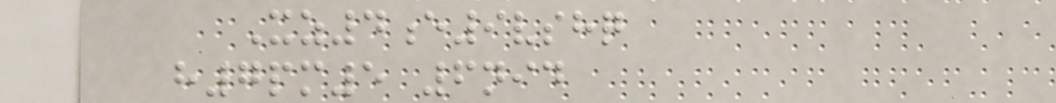Xz4e9vshq
h7pm5 6nid
